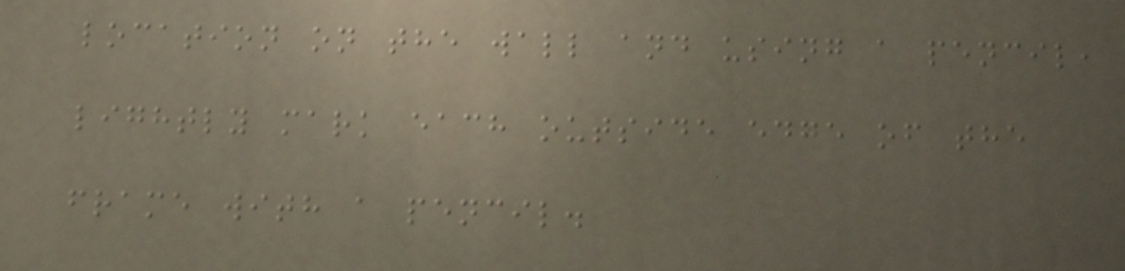location on the wall and using a pencil,
lightly mark each outside edge of the
frame with a pencil.
